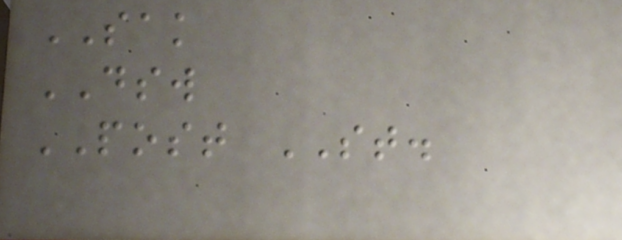SAK
DSW
POST ST.
